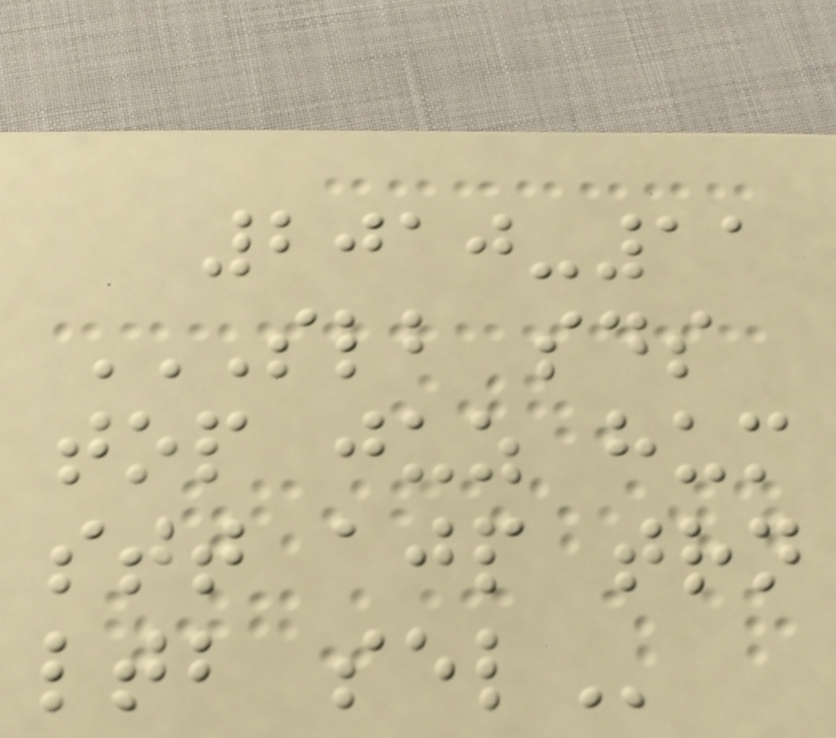2010-11
SLB SDS
TOP JUZ HUM
STT AJP TRN
LTB SEL
